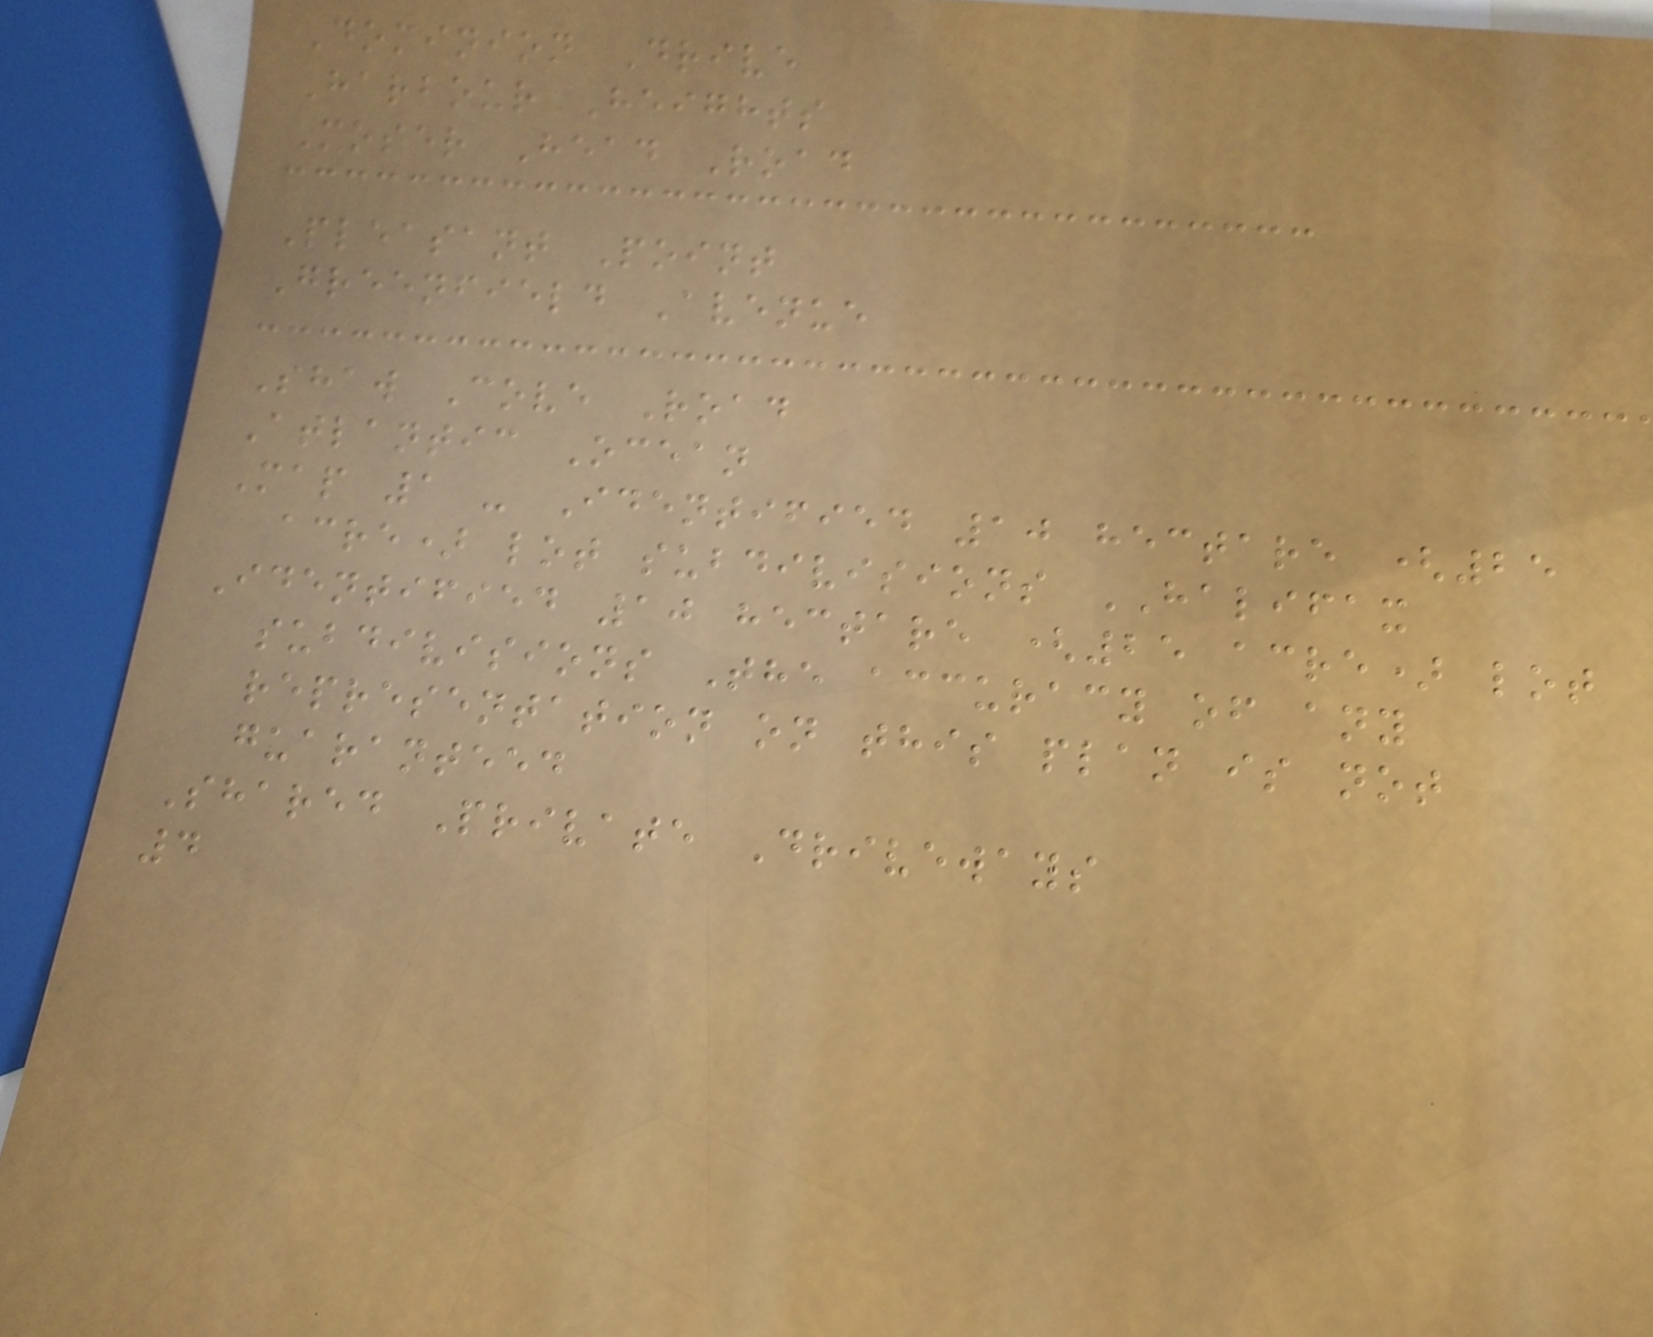Dominion Drive
Harbour Heights
Moser Head Road
Pleasant Point
Greenfield Avenue
Shaw Cove Road
Atlantic Ocean
Map 1 - Identified 10 hectare (25
acre) lot subdivisions HALIFAX
Identified 10 hectare (25 acre) lot
subdivisions The accuracy of any
representation on this plan is not
guaranteed
Shared Private Driveways
4
